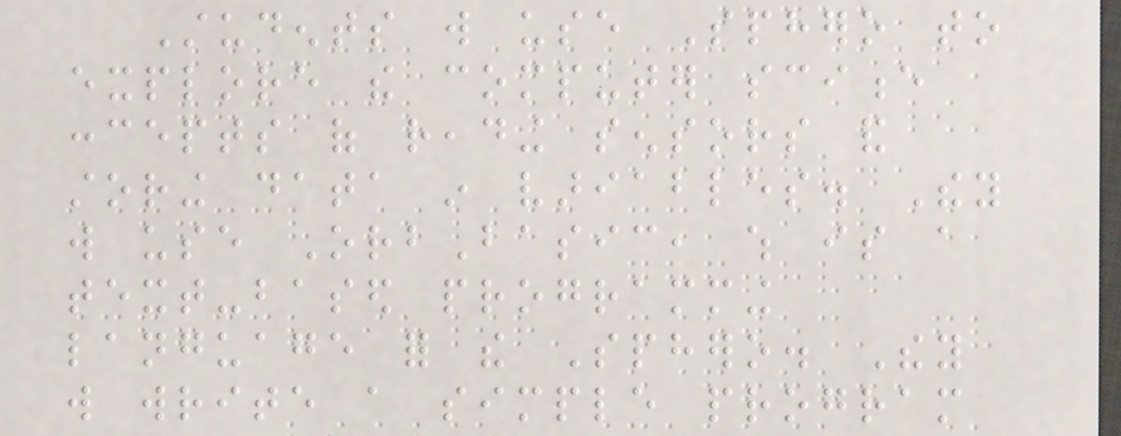Students will use Sphero to
explore the computer science
concepts of reading sensors and
storing data in variables. They
will use OrbBasic, which is a
text-based programming
language for the Sphero. They
will write a simple program
